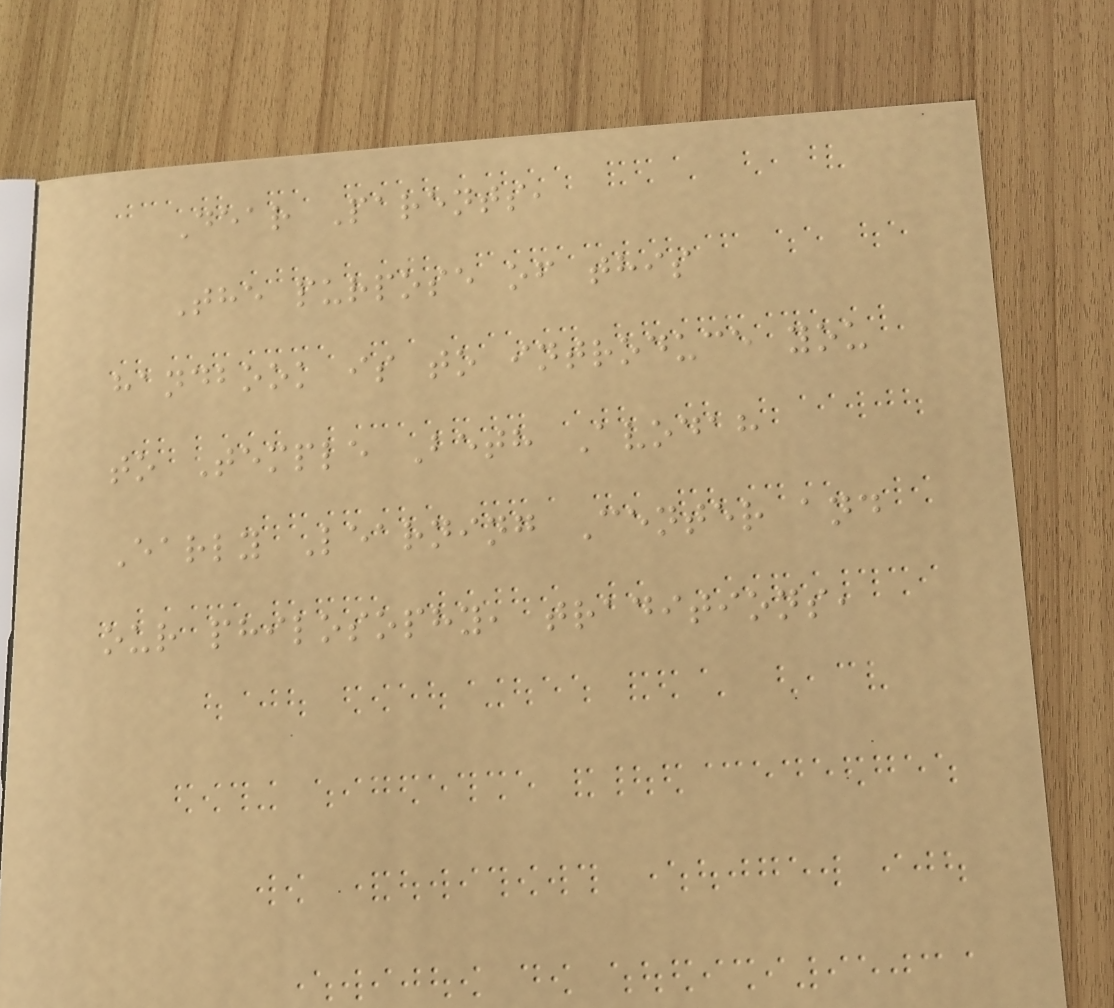Dear Parents,
The purpose of this
handbook is to introduce you
to Temple Beth Avodah
Early Learning Center and
our philosophy, traditions,
